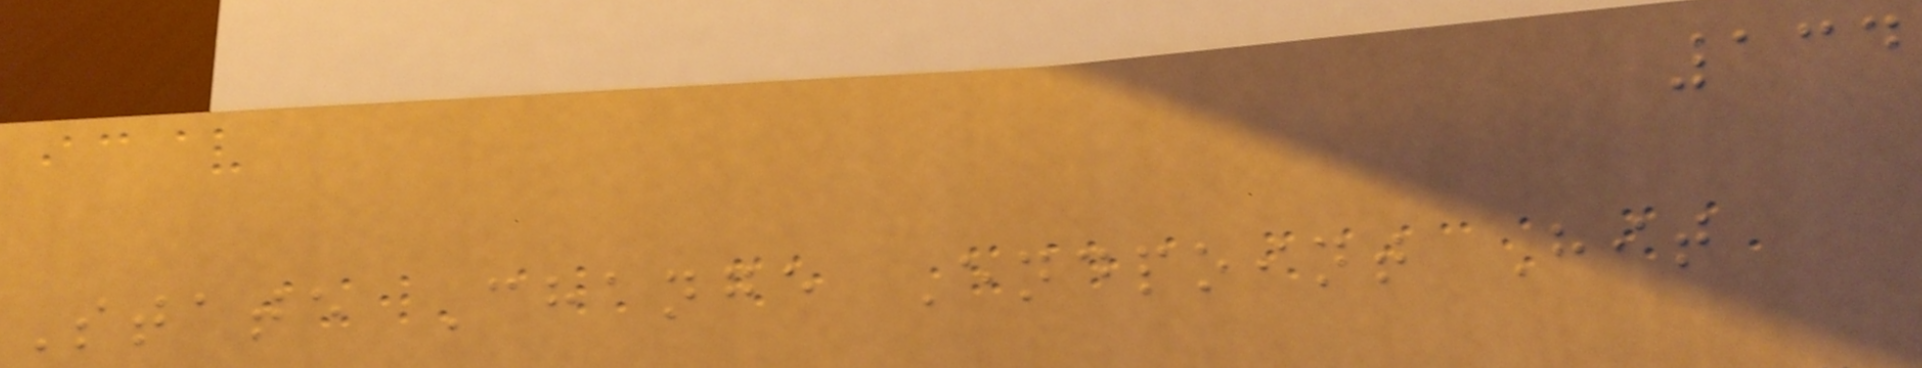134
State Change Endpoint Hit
